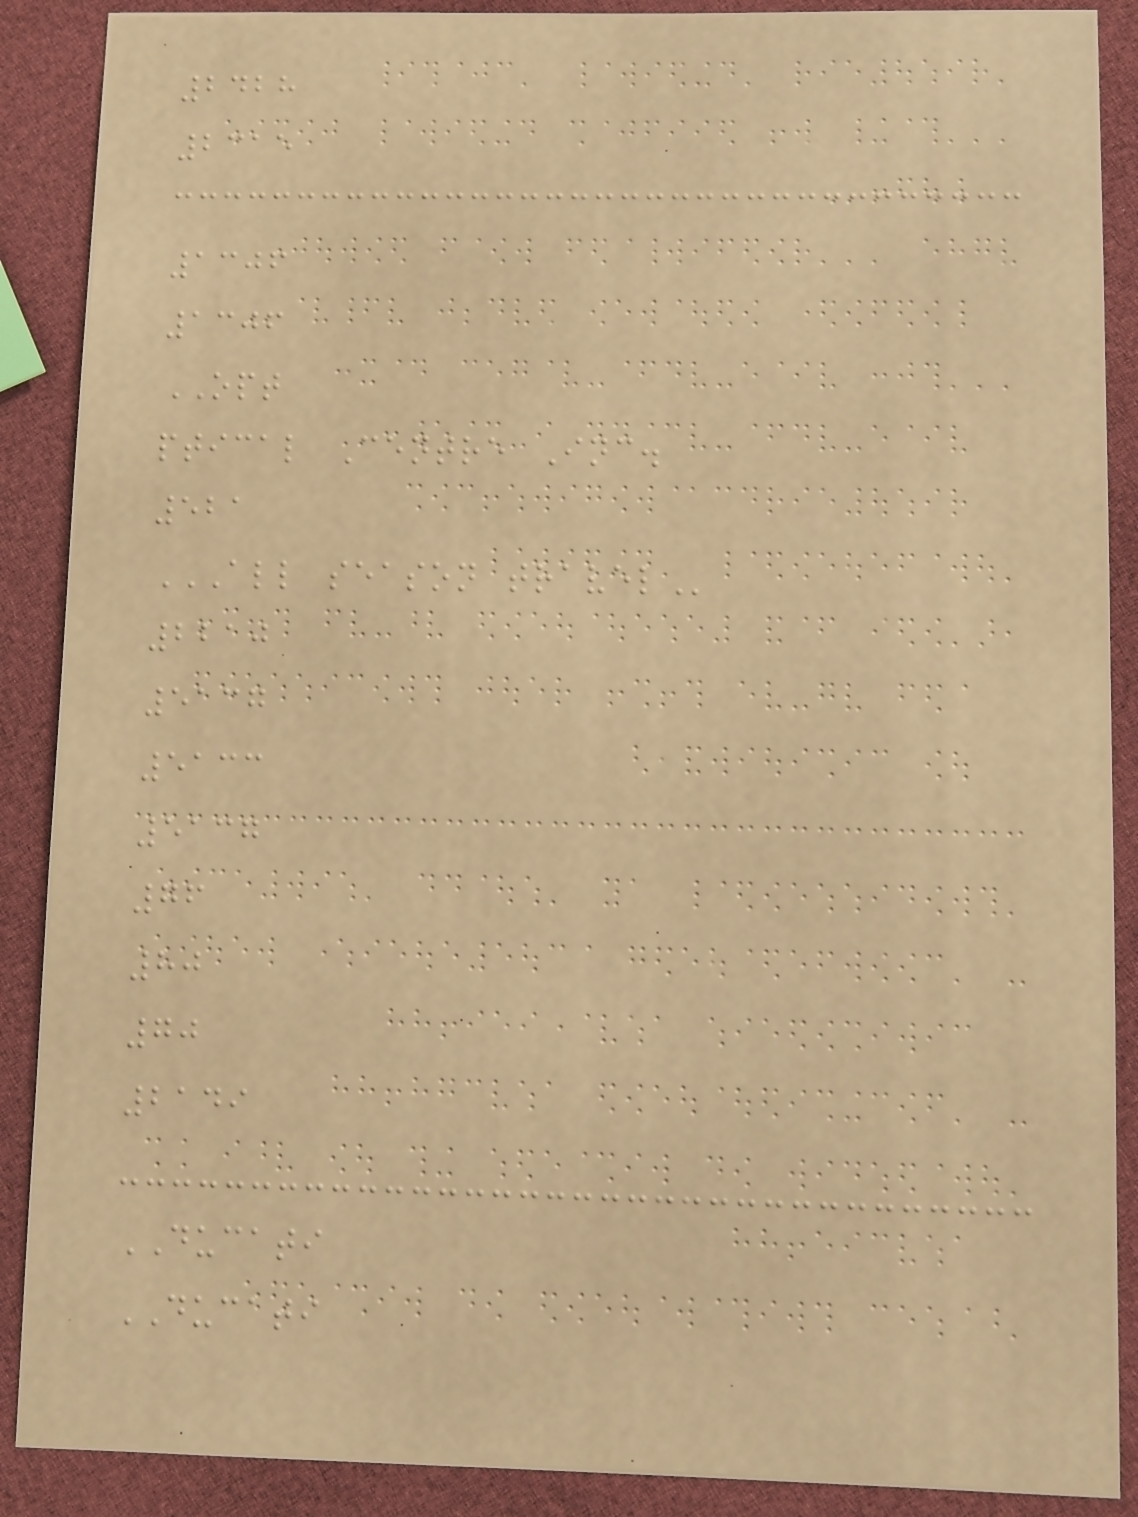2428
2315
1306
1306
OPT
ptical Centre Inc.
521
ALL SEASON TRAVEL
2210
5137
5133
5137
76
80
70
2149
DUCATI
DUCATI
